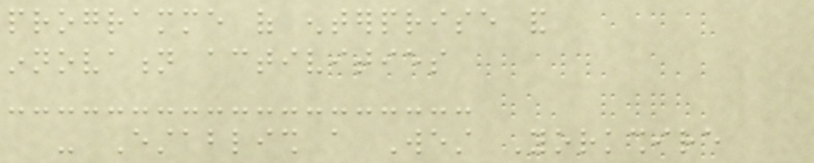programme of enterprise and
innovation activities
- Establish a West Yorkshire
